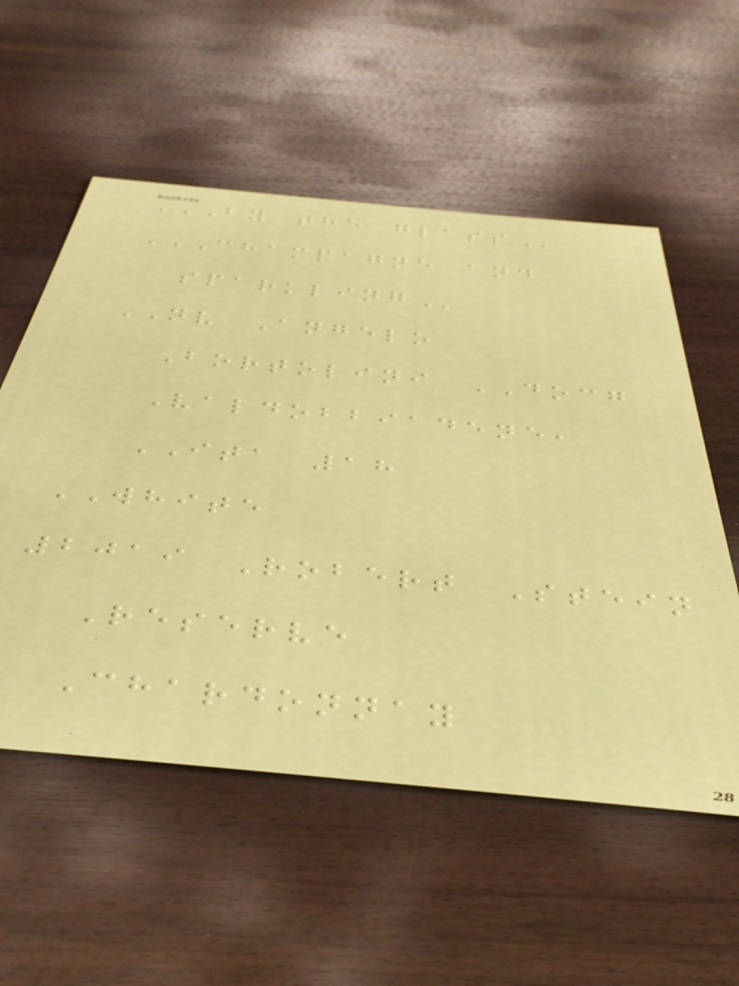BY THE GLASS
CHAMPAGNE AND
SPARKLING
NV Angelo
Bortolini DOCG
Valdobbiadene,
ITA 18
WHITE
2019 Robert Stein
Reserve
Chardonnay
